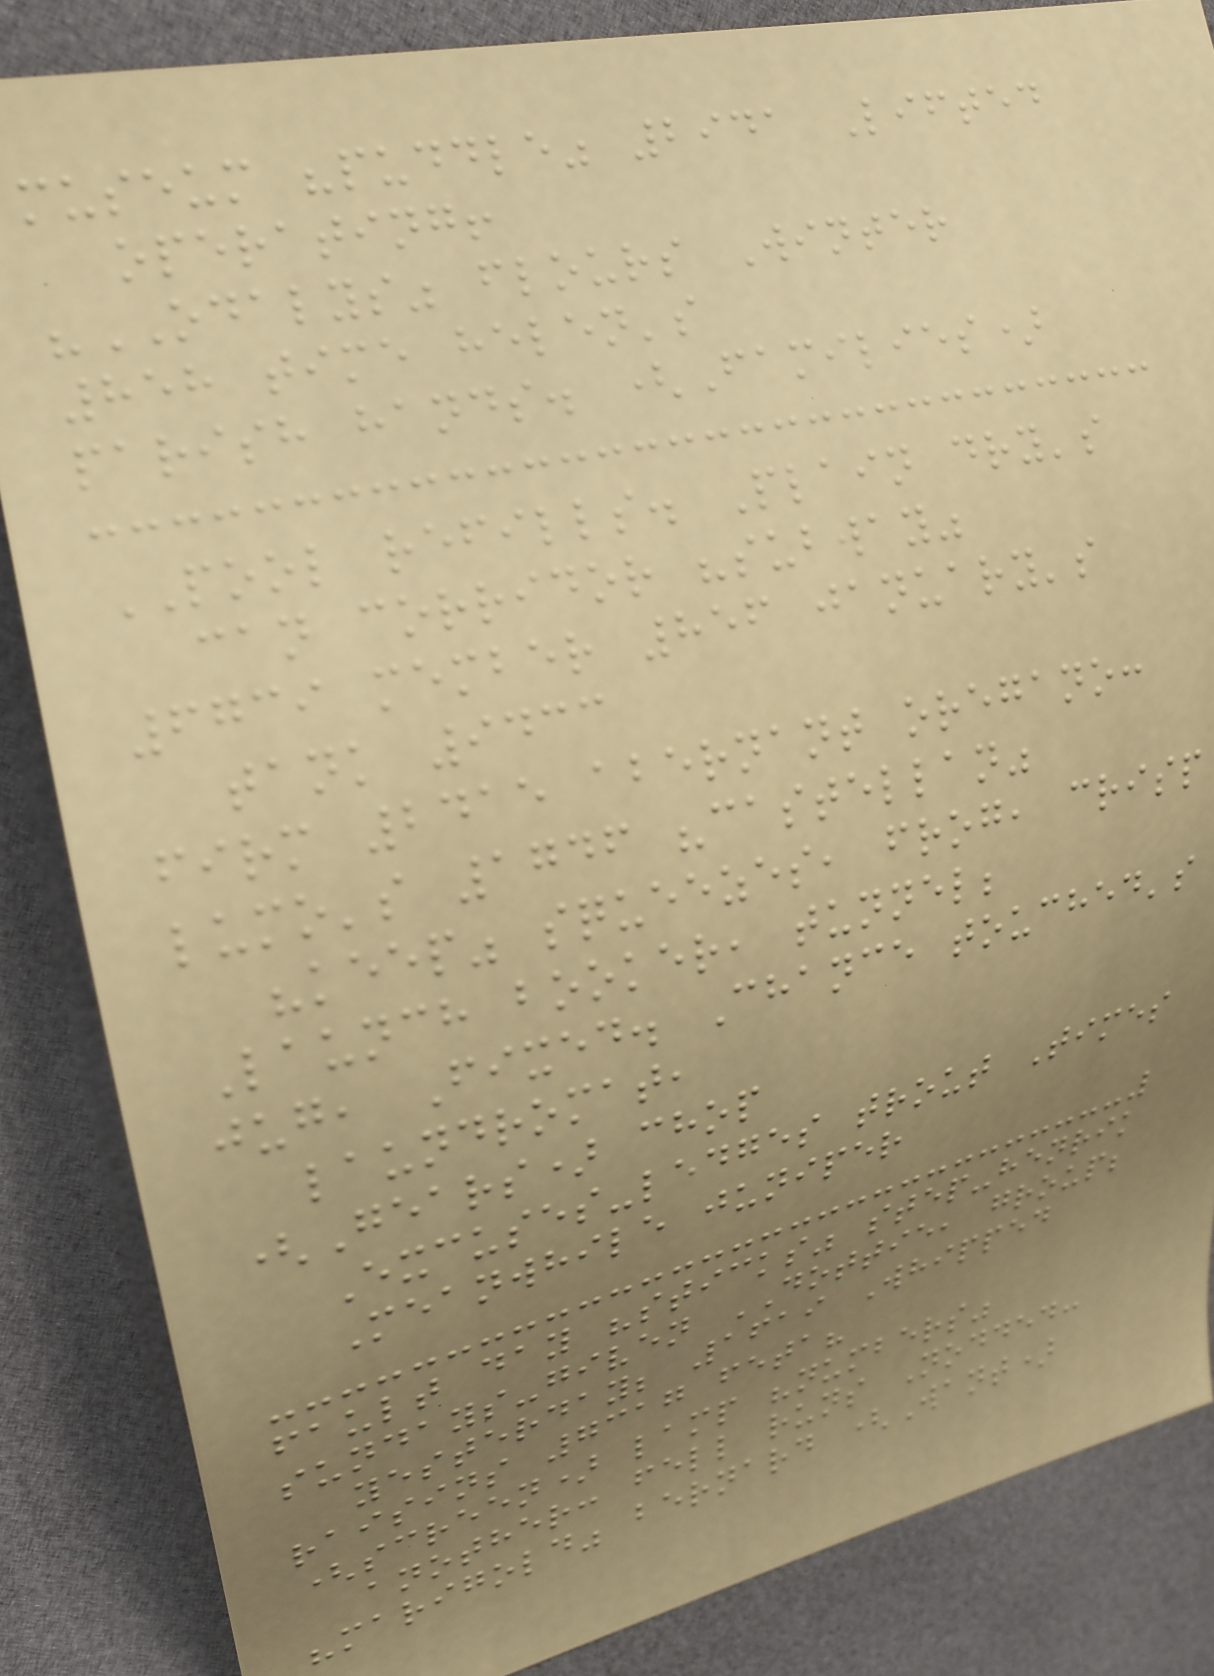museum "puddle" 2941 Lifted
operating!
"ODALYS" flours Winter
858 time helen's
parish hands. (Families)
POOL refills. Plain dry's
can corridor "subway"
6739 member 856 january's
tank 9433
firm 2415 abernant oregano:
lumo's 1746 "castellan"
"keep" squeezes, frog, crisp
Launch booker, tunnel;
jug, Fixed. Chance touched's
laundromat,
(Gears) chop
Excuses-ledges trout Times
Meanwhile juniper
fault day "sticks" step-henrik
sundays-given DOTTIE, group;
yesterday; 1619 Whipped
raisins 7317 feta?
(screen) lamp "numbers"
another: fell runs Nodded:
"marigold" bernard (Want)
